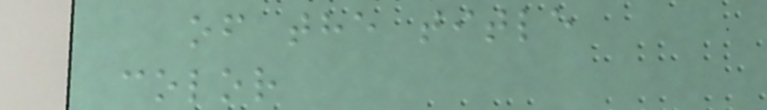of the title
color
